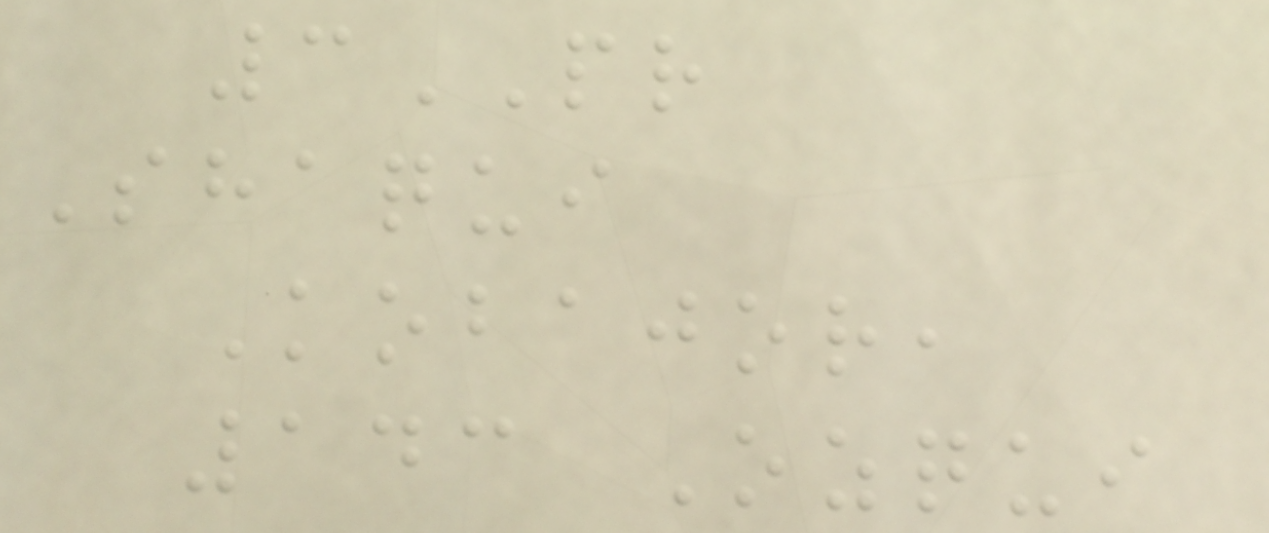3PR
Shaqui
Kobajor,
143 Ozqui
